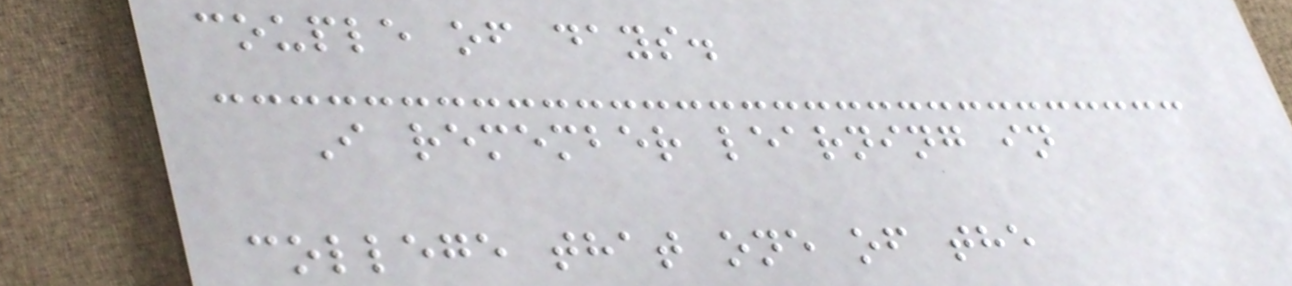couple of days.
I remember learning in
college that one of the
